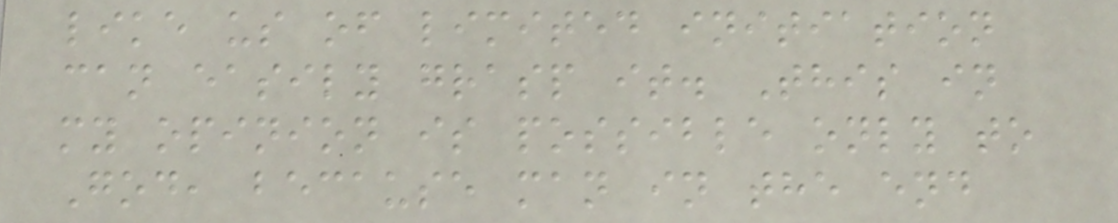like us of limited initiation
can easily grasp it. This in
my opinion is possible only to
God, because man in the end
